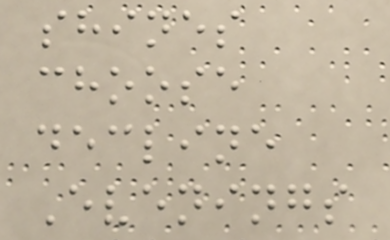shines
choose
decline
Evenings
